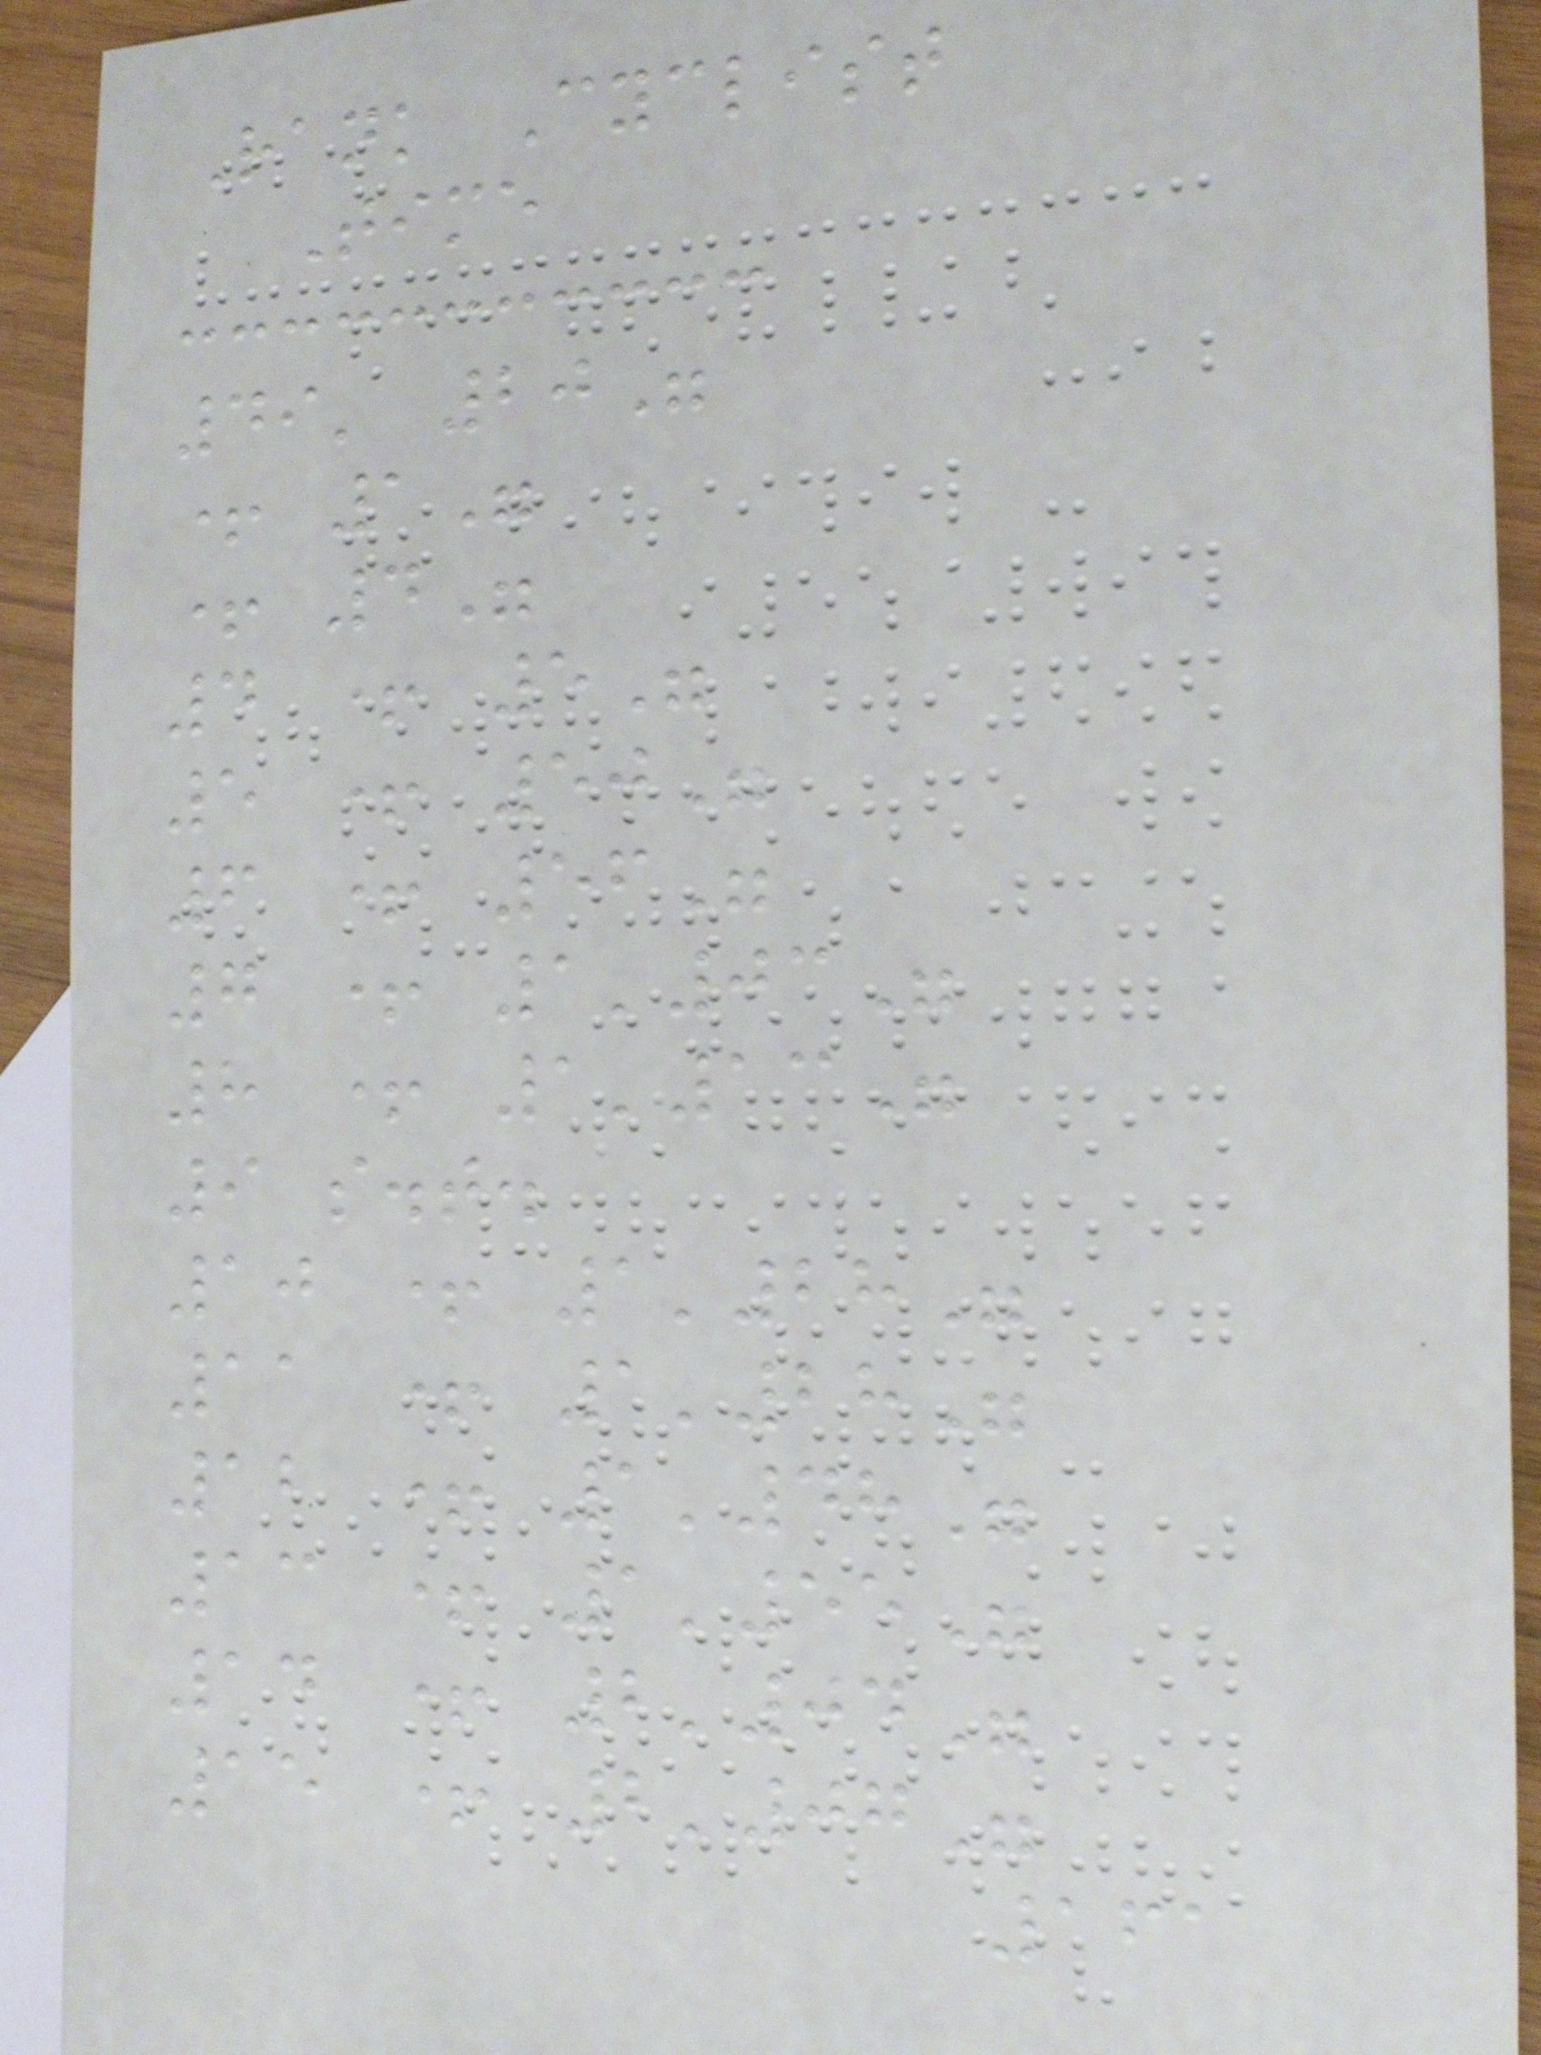Rank Cyclist
Time
49' 20"
+ 1"
+ 4"
4 + 5"
5 + 50"
6 + 56"
7 + 1'03"
8 + 1'13"
9 s.t.
10 + 1'28"
11 + 1'28"
12 + 1'48"
13 + 1'55"
14 + 2'04"
15 + 2'07"
161
